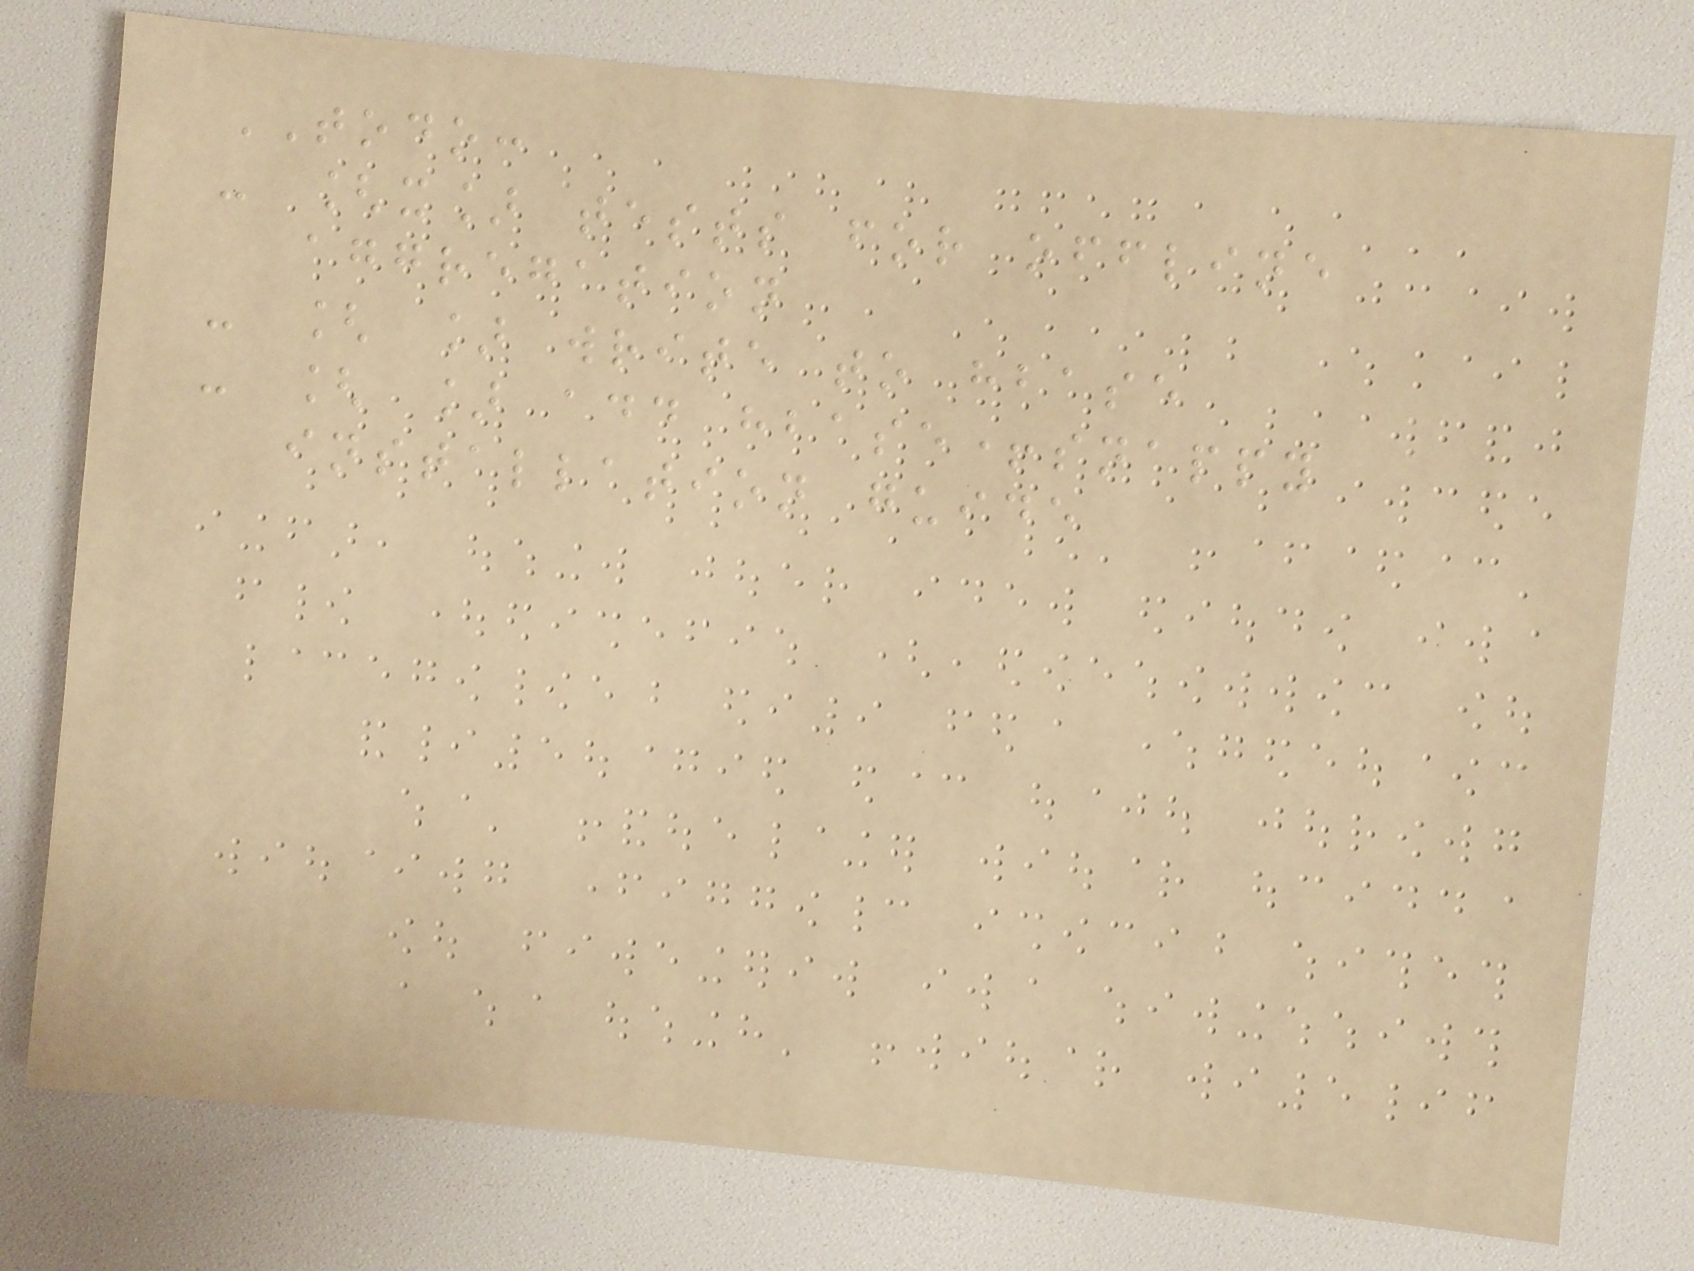TODO:
- [x] tests for offline
aggregation
- [ ] write to hbase
- [ ] add hbase+snappy
installation guide
